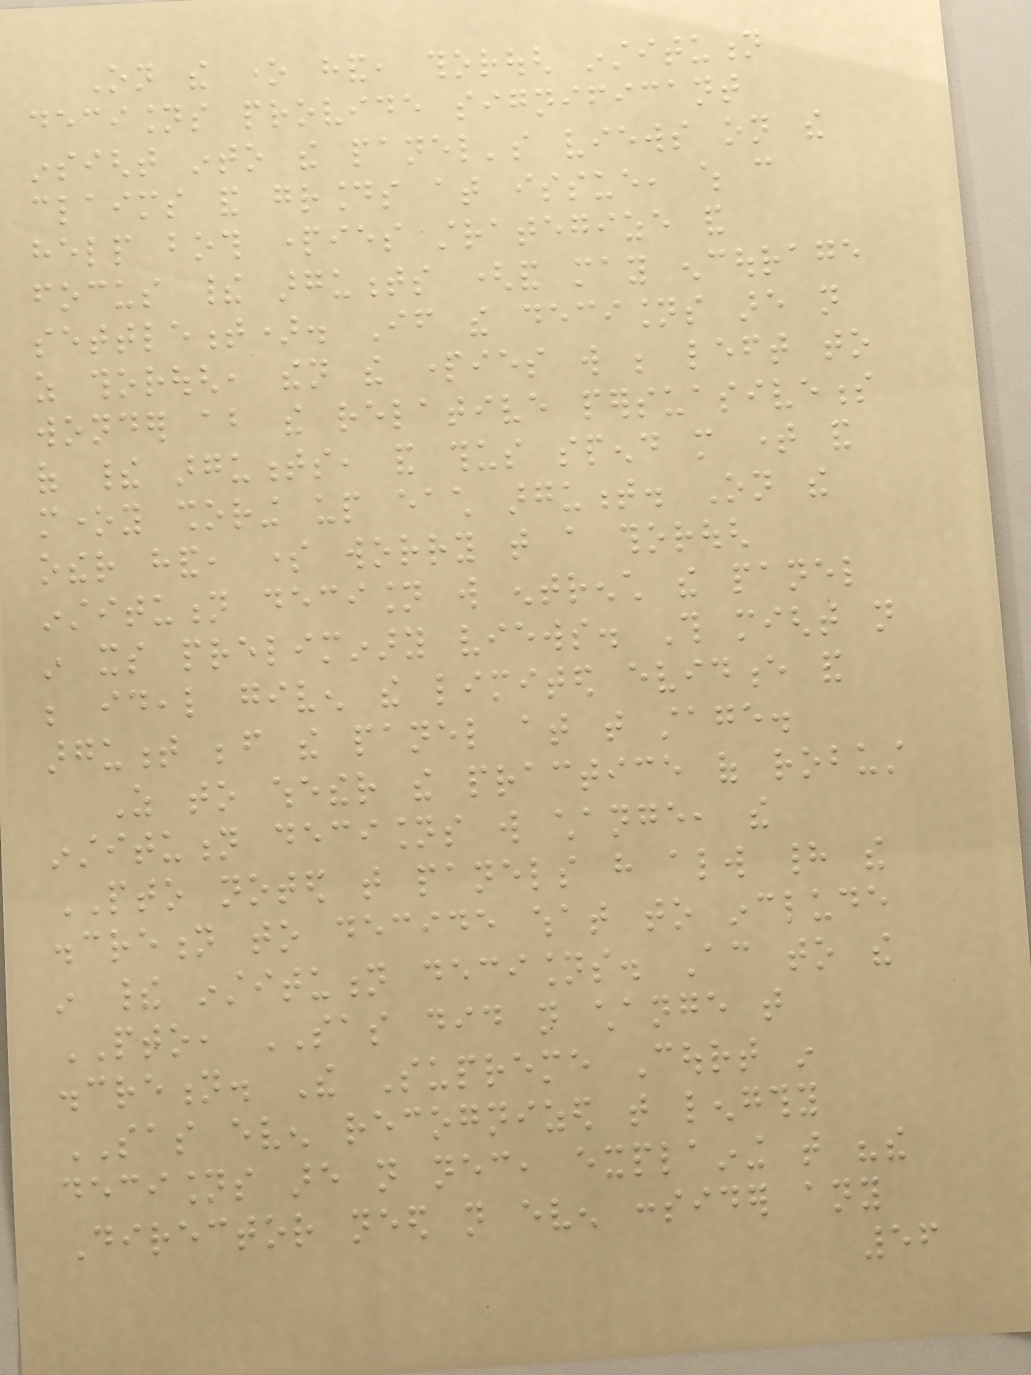On the one hand, thorough institution
decisions provide significant
insight into the panel's views on the
claims and grounds at issue, which can
help both parties strategize and
focus their arguments (and may encourage
settlement). If the decisions are not
as thorough, then the parties will be left to
wonder about the relative persuasiveness
of their arguments, and thus spend more time and
money shoring up each argument. On the
other hand, some worry that a thorough
institution decision will entrench the panel
in its preliminary views. This might not
be ideal given the limited evidence and
argument before the panel at that stage.
As to whether the practice of robust
institution decisions will change, the
PTO noted that panels have always had the
discretion to decide what to include
in their institution decisions. According to the
PTO, SAS did not change that
discretion. The Supreme Court in
SAS even recognized that lengthy
decisions are not necessary, explaining that "the
Director need not even consider any
56
